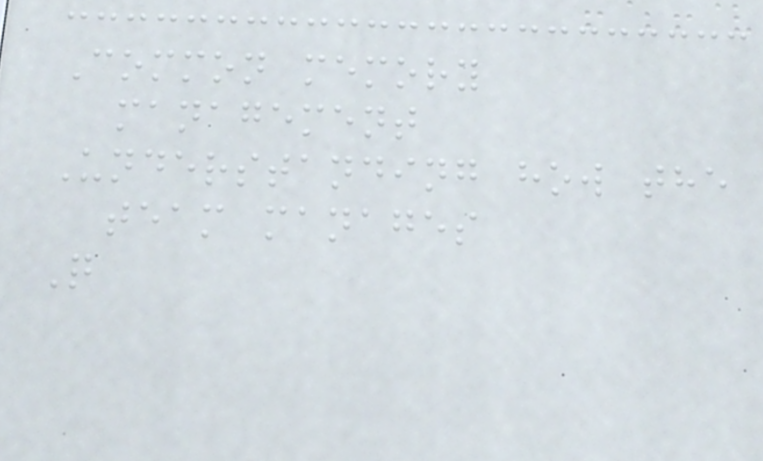Common memory
management
Understanding how the
team manages
Q
